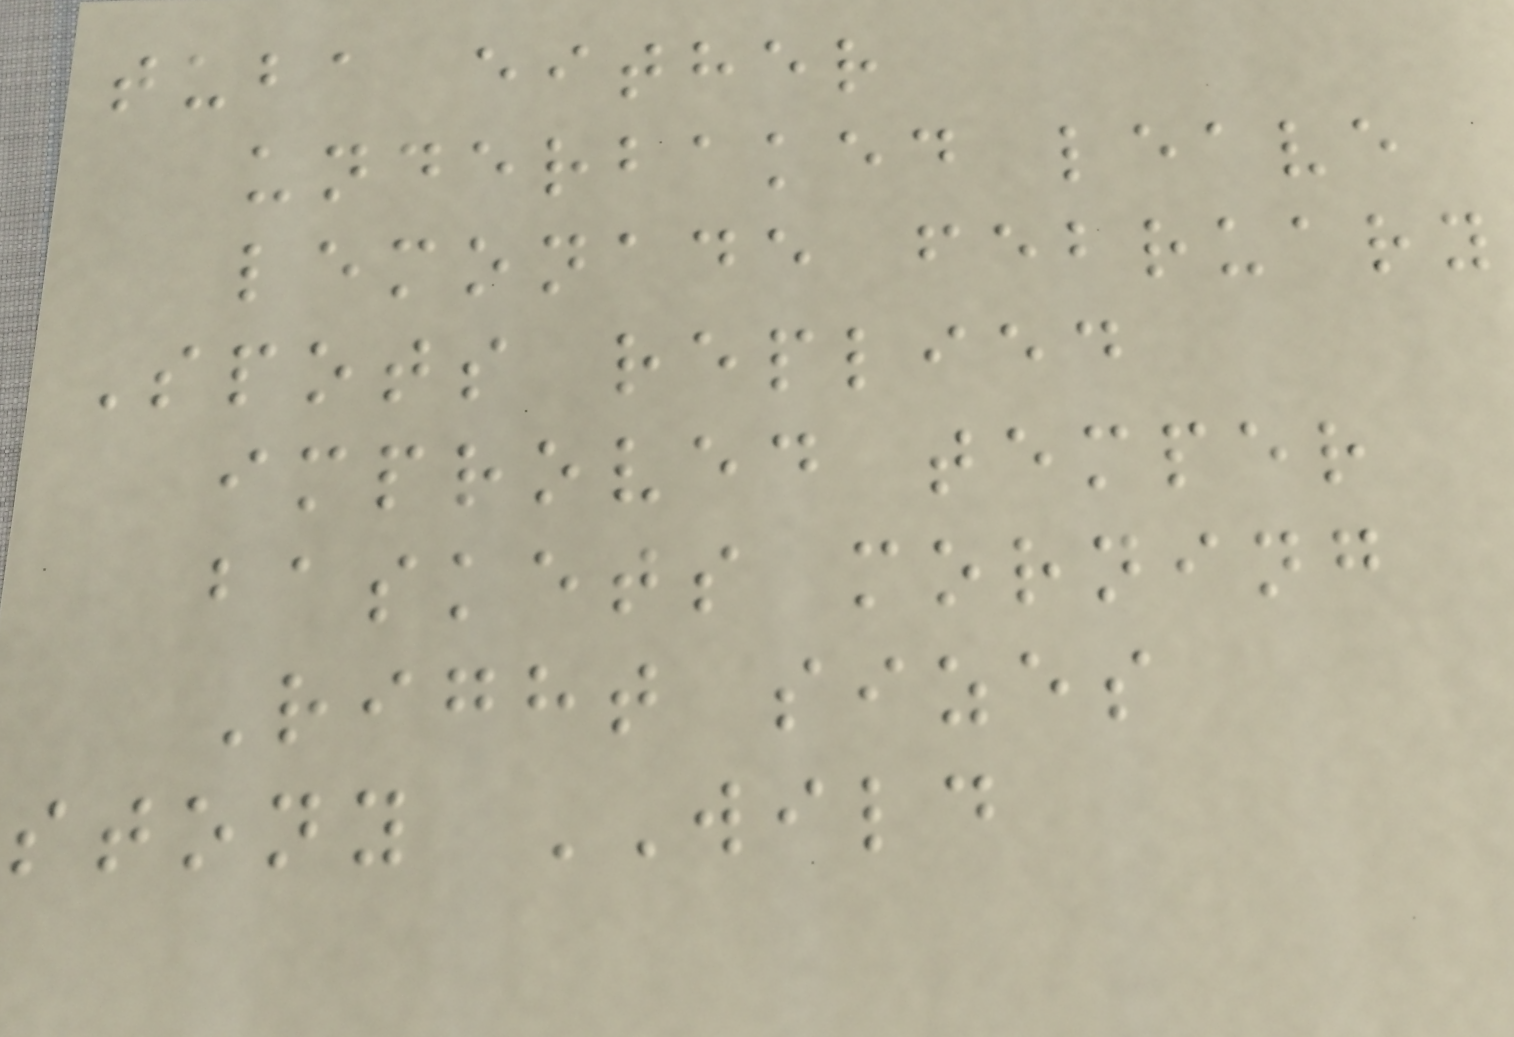tuba either
underbaked leave
lemonade february
Spots replied
improved temper
baskets morning
Right sizes
stony WILD
